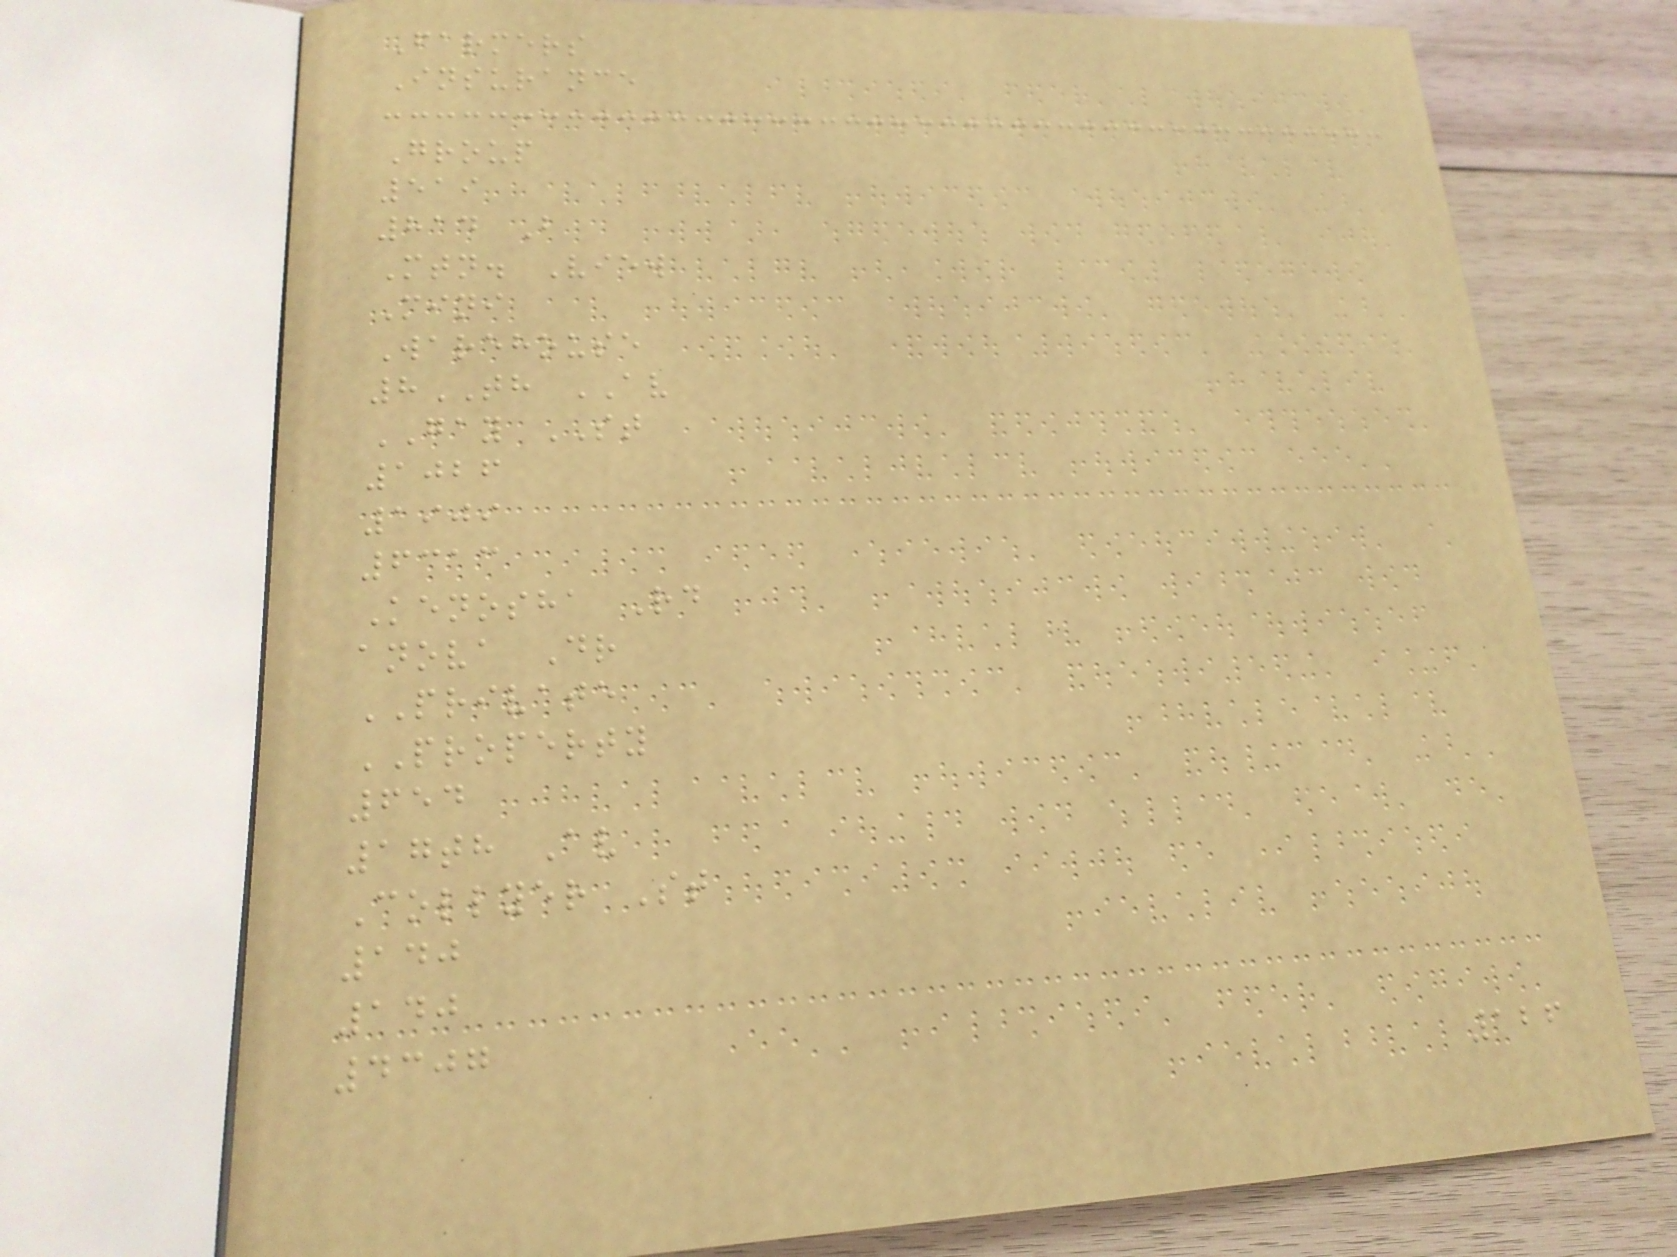Farmers
Insurance
Group
519
814 B
Mtn. View
Mini
Warehouse
8TH AV
GAY ST
1026
1909
6313
Kenosha Rd
anova Dr
PRIVATE
PROPERTY
654
17th Av
Collyer St
140
140
4307
126
